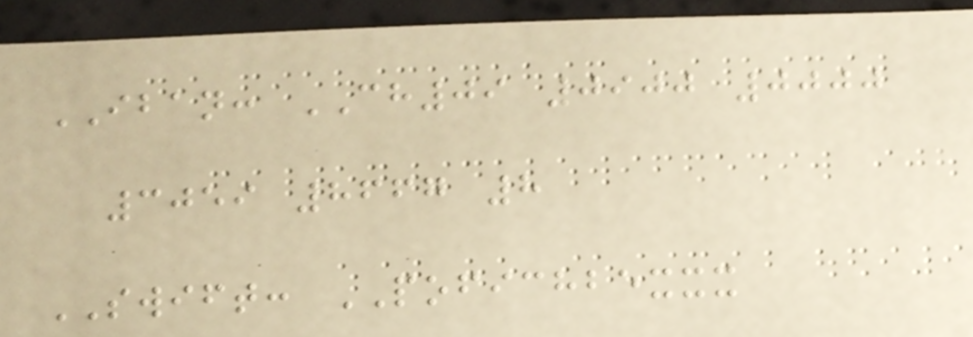IBAN: CH09 0900 0000
3059 8667 8
SWIFT: POFICHBEXXX
